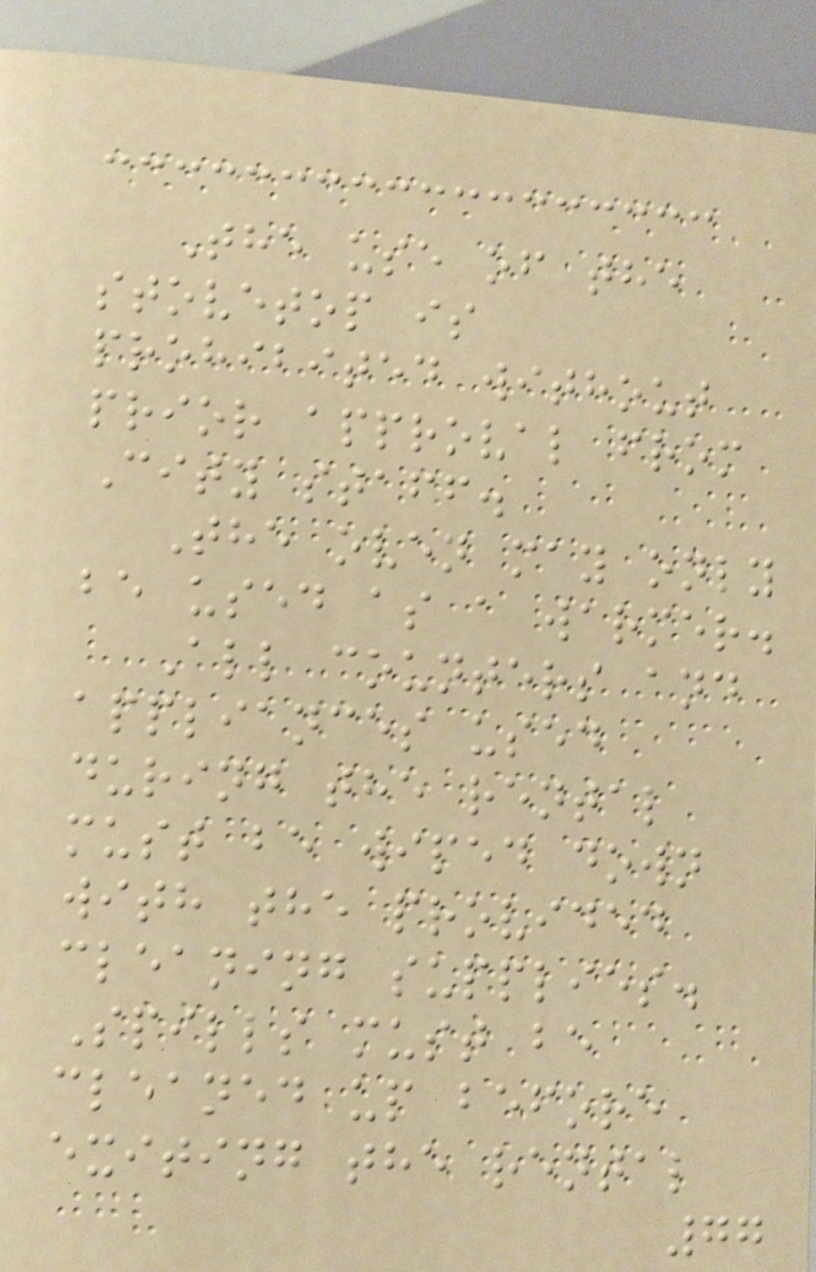The use of the
stovetop is
prohibited without
prior approval from
City staff.
The oven may only
be used as a warmer.
All counters and
appliances used
during the rental
must be wiped down
with the provided
cleaning supplies.
Spills must be
cleaned up before
exiting the rental
77
